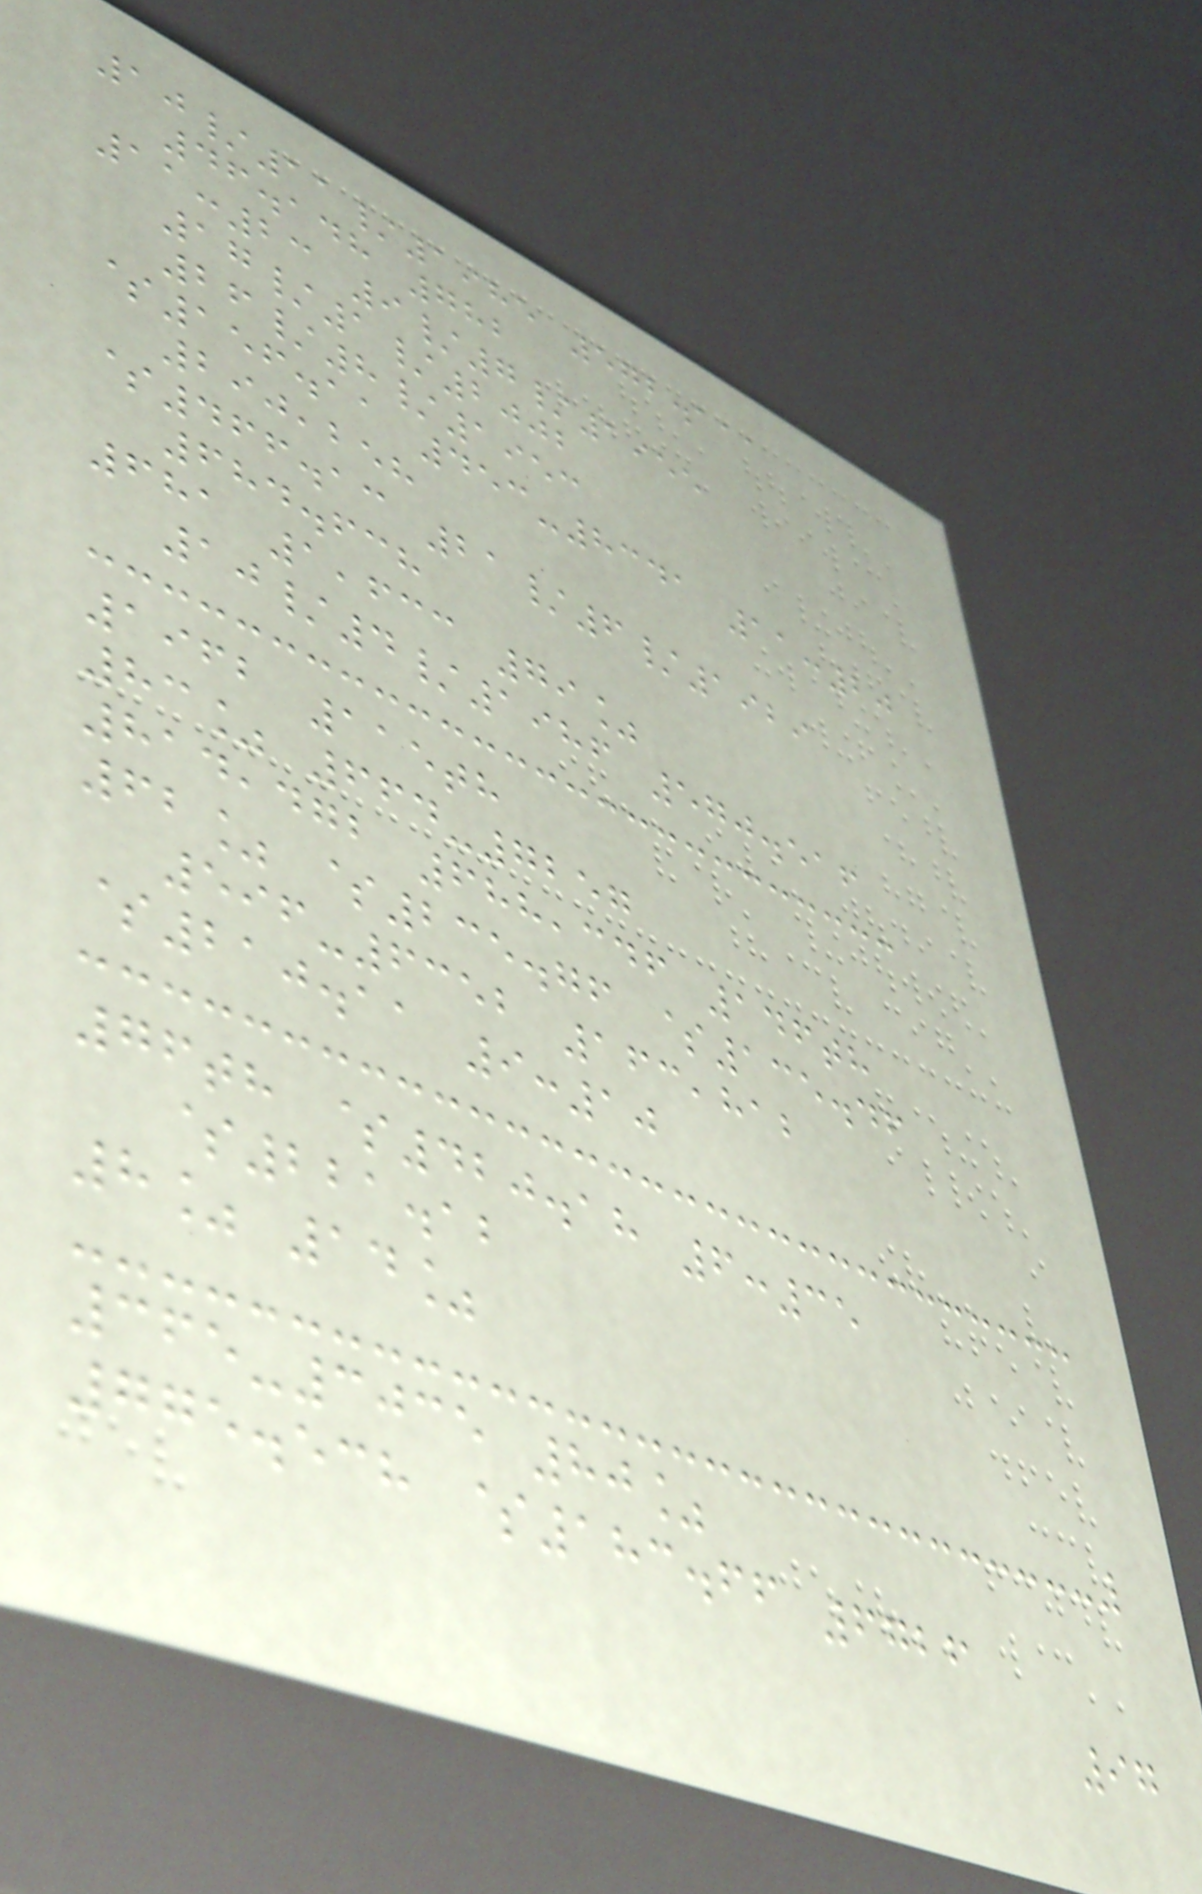10/11/1985 572.111
46.148 782
11:23 9/7/1955
17/1/2002
26/8/1953
$156.11 453-8341 11:20
290,258
$466.13 21/6/1929
684.638
681 1,633 79%
10/4/1986 570.516
1962 115th
83% 664-7257
814,472 688,346 146th
62% $235.76 $135.46
596-6352 163,812
$210.11 9:10
76th $420.18 6:35
$221.12
8% 14%
365-3035 80%
775.538 $183.66 6726
97
